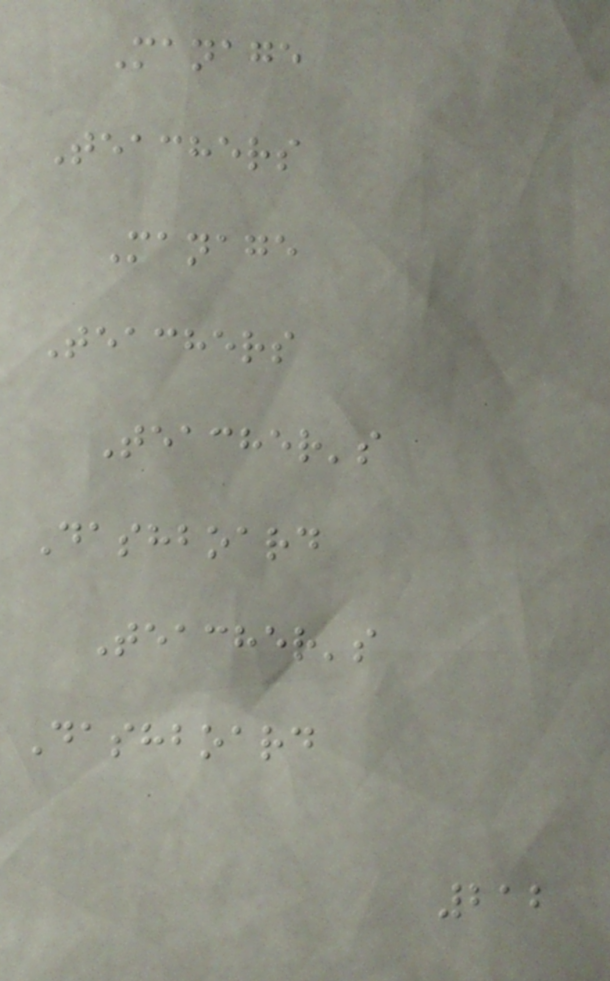Manage
Teachers
Manage
Teachers
Teacher's
Dashboard
Teacher's
Dashboard
212
